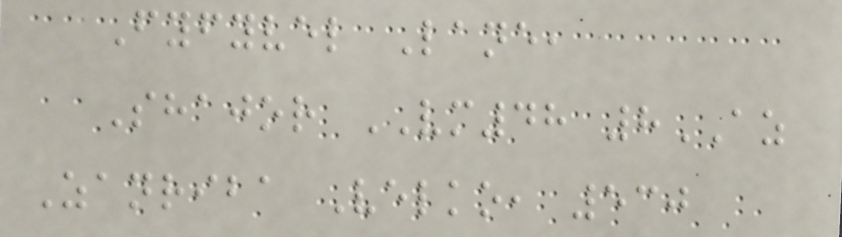Fyfyvel Lane,
Shajor VM48 8AZ
Zanriba Velko, 530
